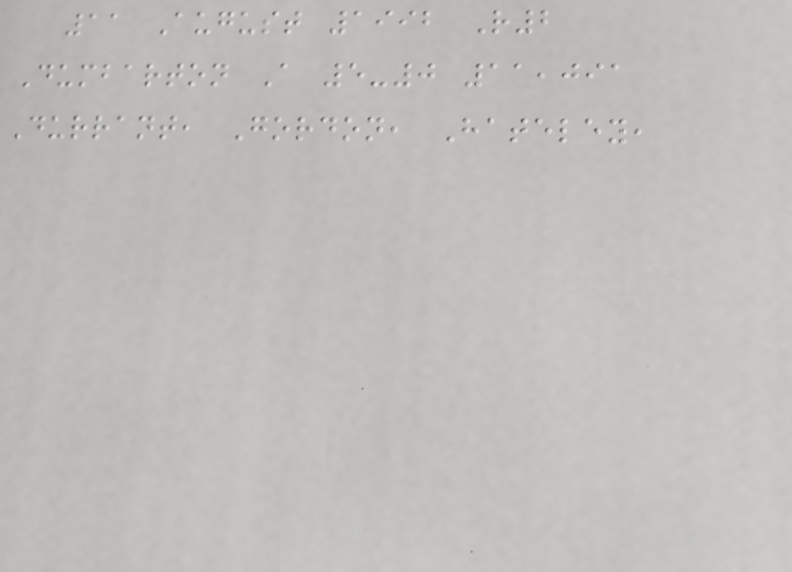11 August 1992 R2
Dumbarton A 5-0 11,091
Durrant, Gordon, Hateley,
